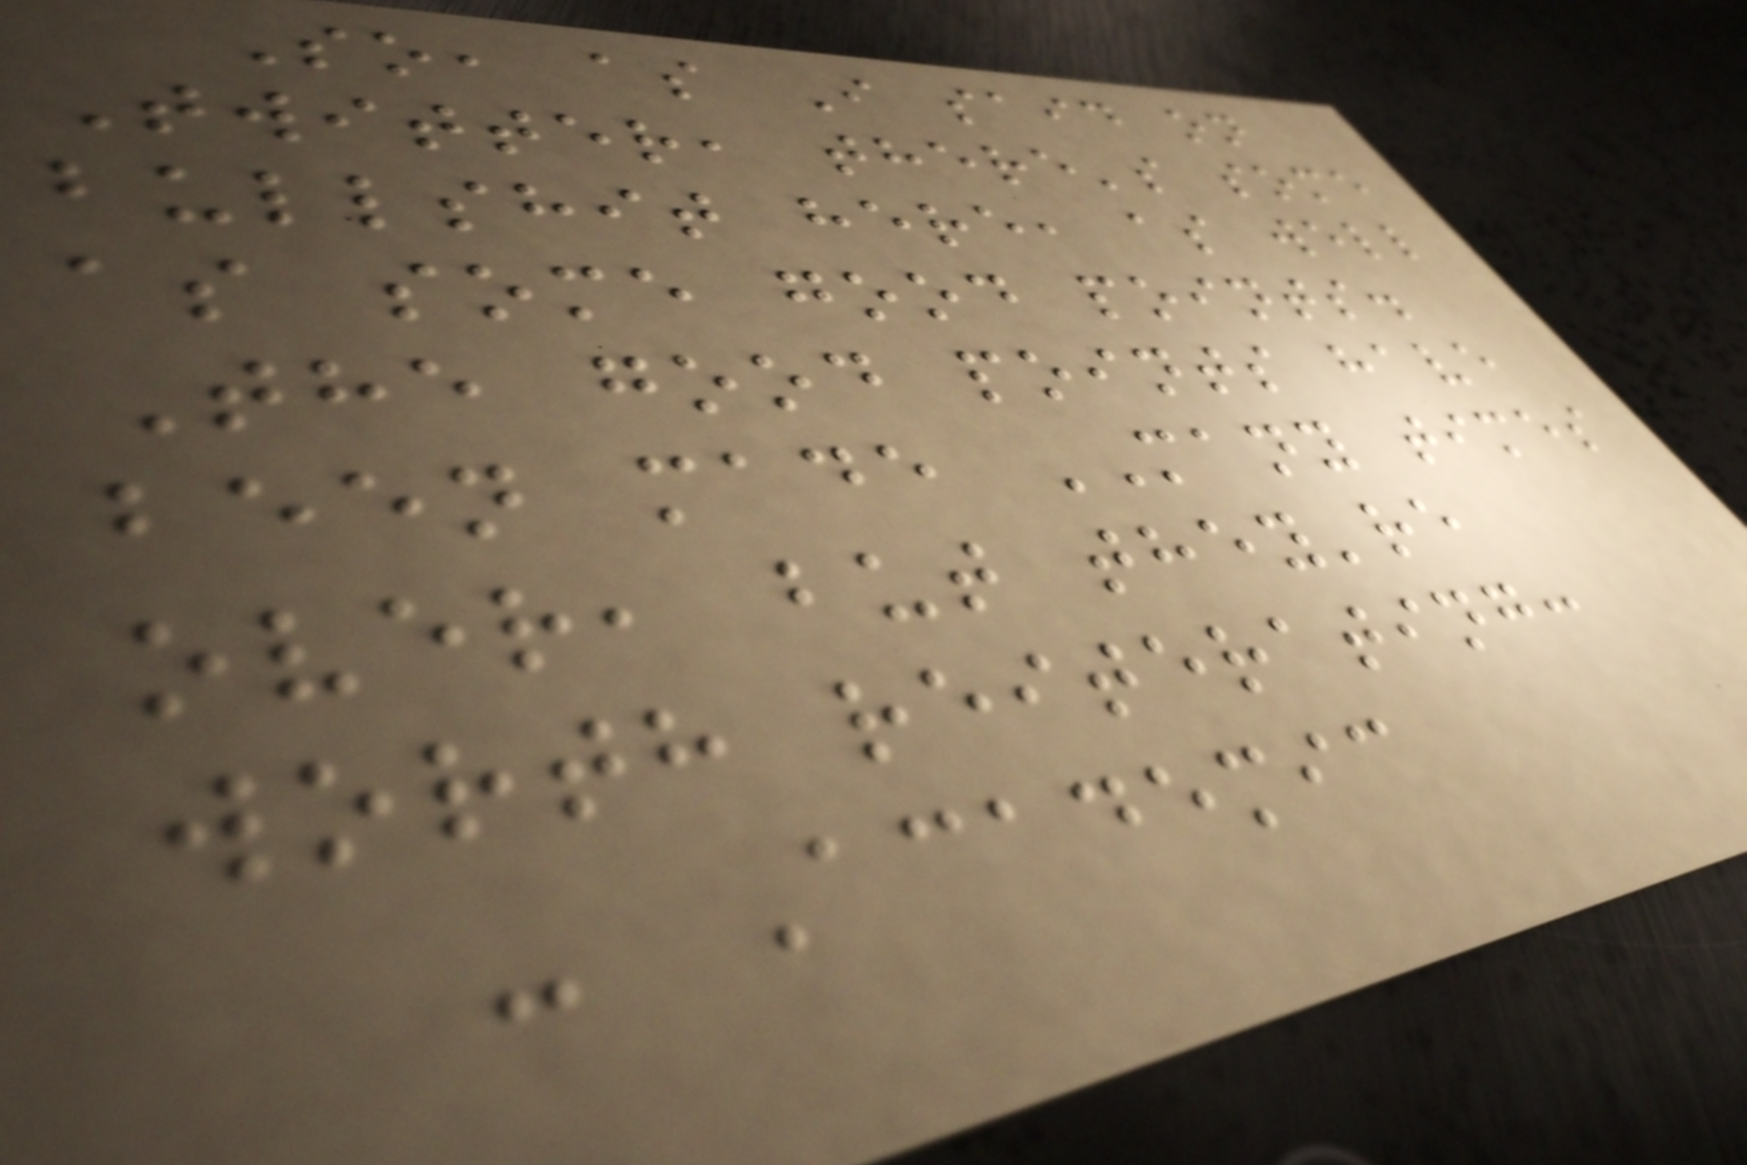So, as I said on
Twitter, there's some
bullshit here, as well
as some good points.
The good points have
been made MANY times
over, but they're
worth reiterating:
- Academic
